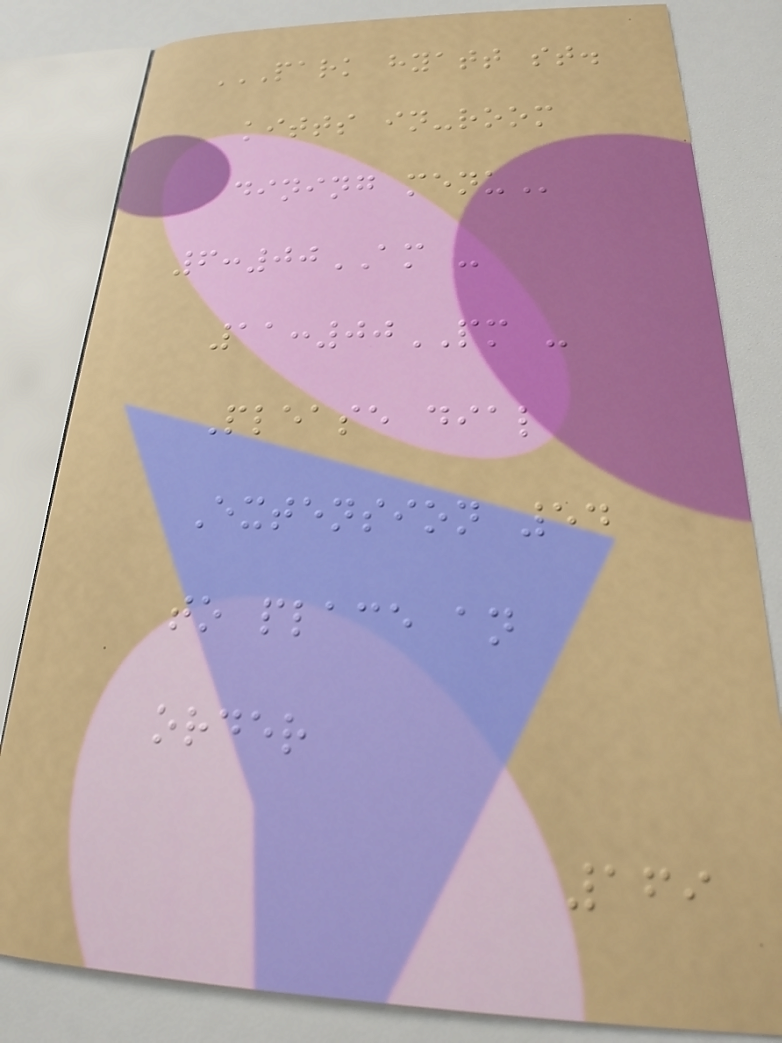PARK HYATT ST.
KITTS IN-ROOM
DINING MENU
6:00AM -
11:00PM -
Please dial
Extension 54
to place an
order
169
